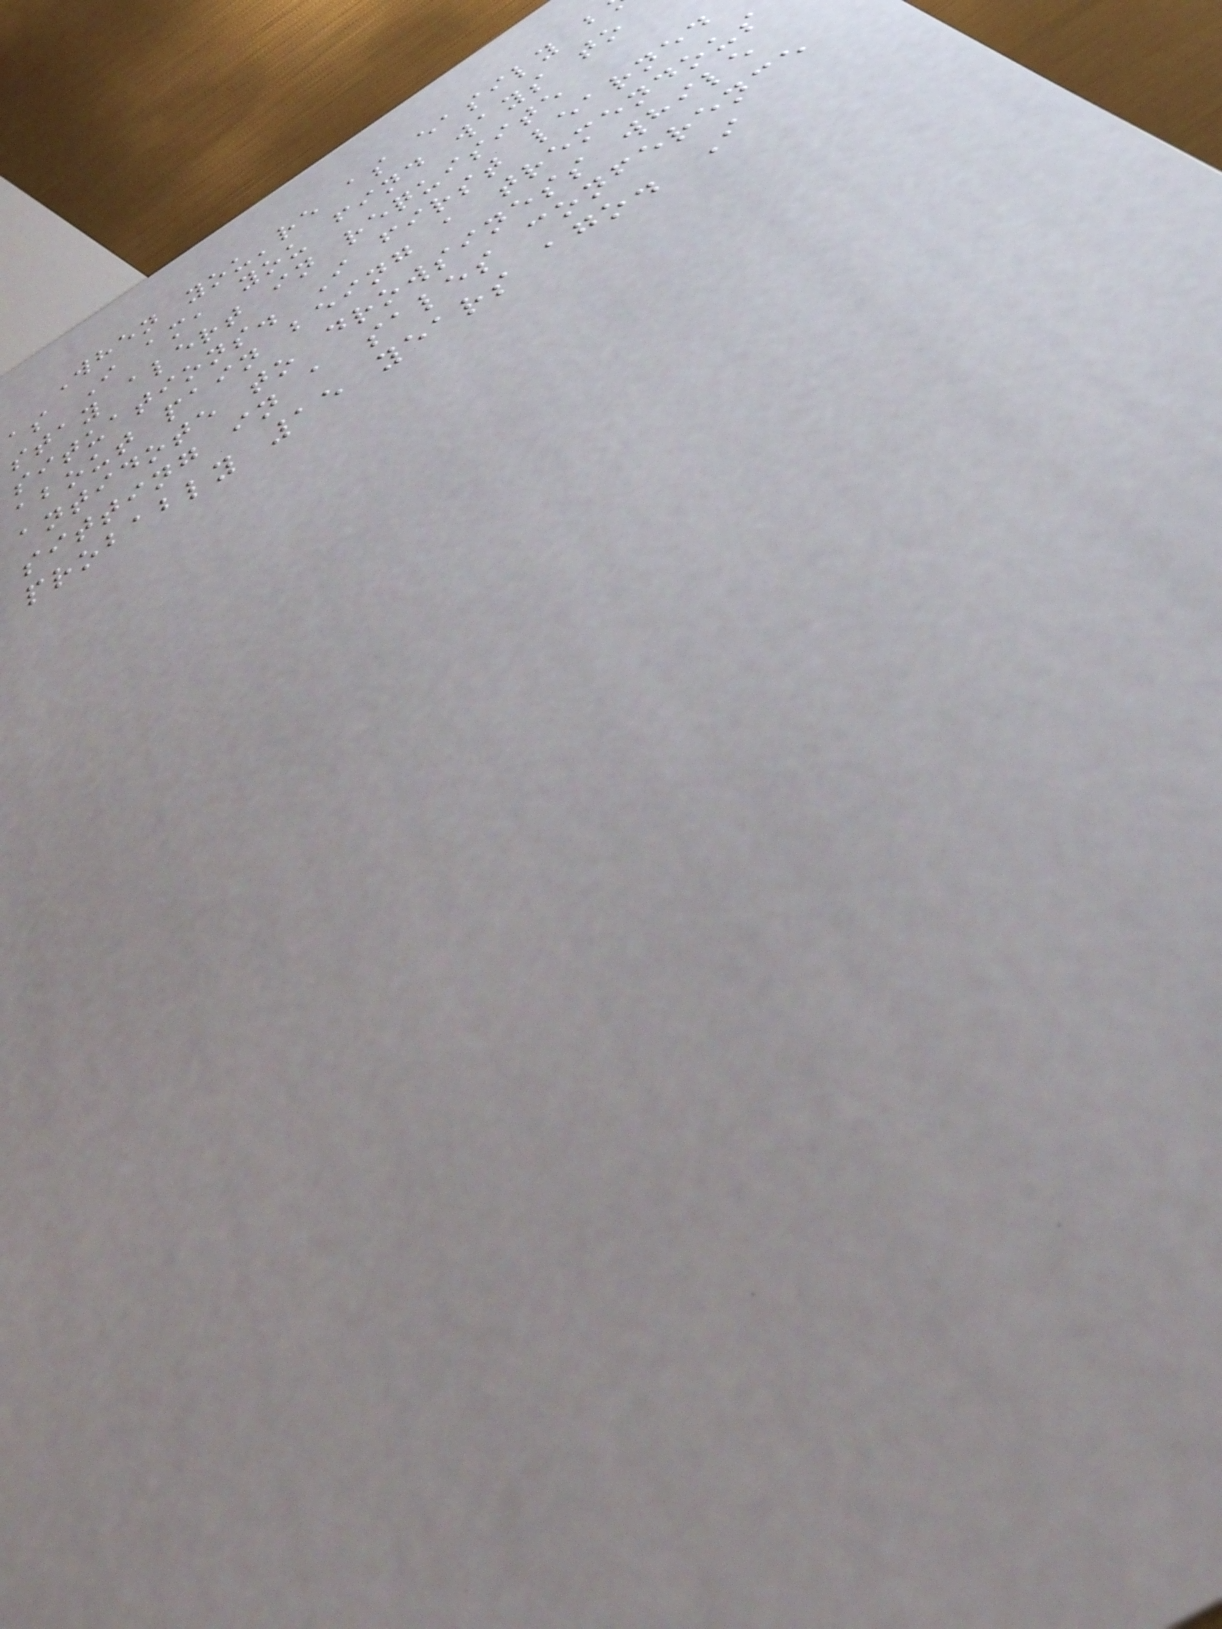When you're as easily b
as I am, you find ways to
stay alert in requisite
situations. I first learned
about pain being a tremendous
antidote to drowsiness while
sitting in a sales conference
probably 15 years ago. I
